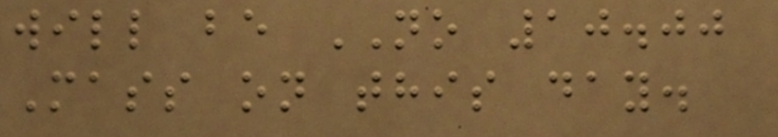will be NO 10.00
Mass on this day.
